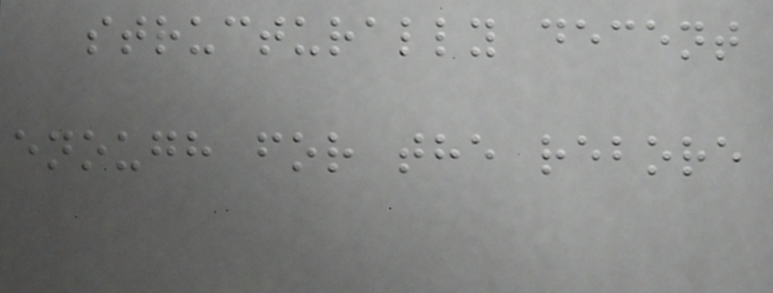structurally decent
enough for the rebore
